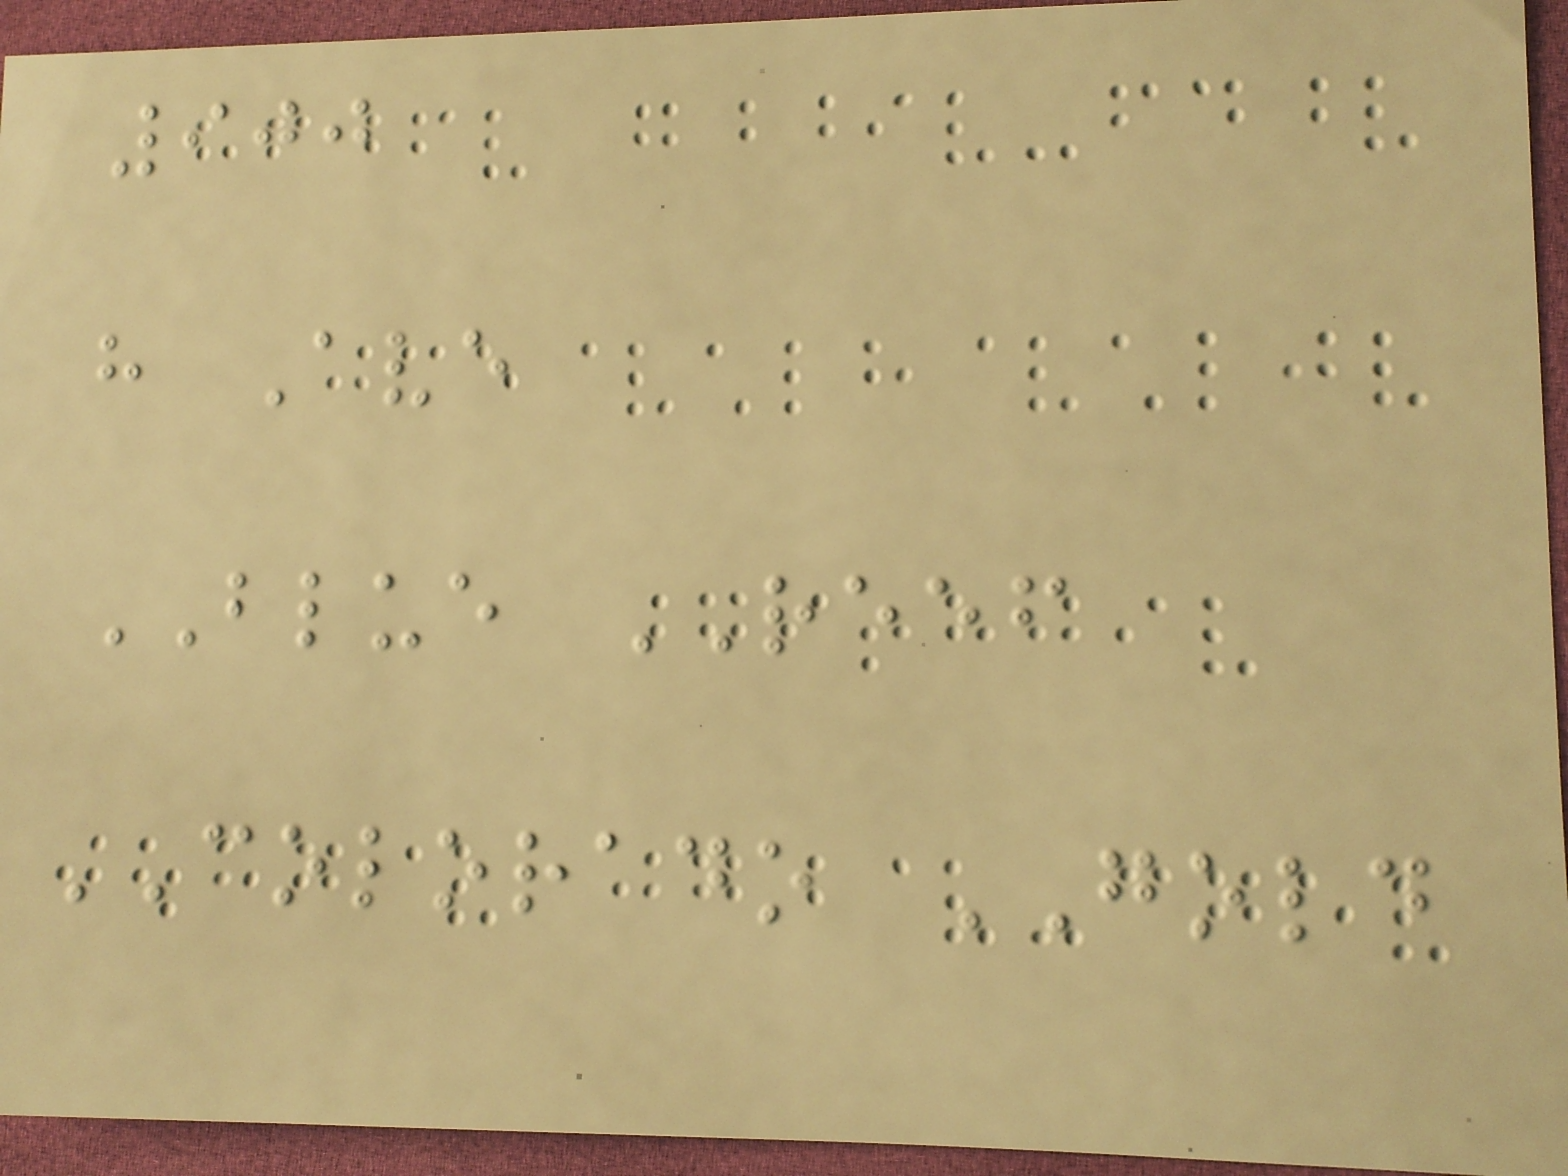900
h Ave
BLUE REEF
COLORADO GOLD
